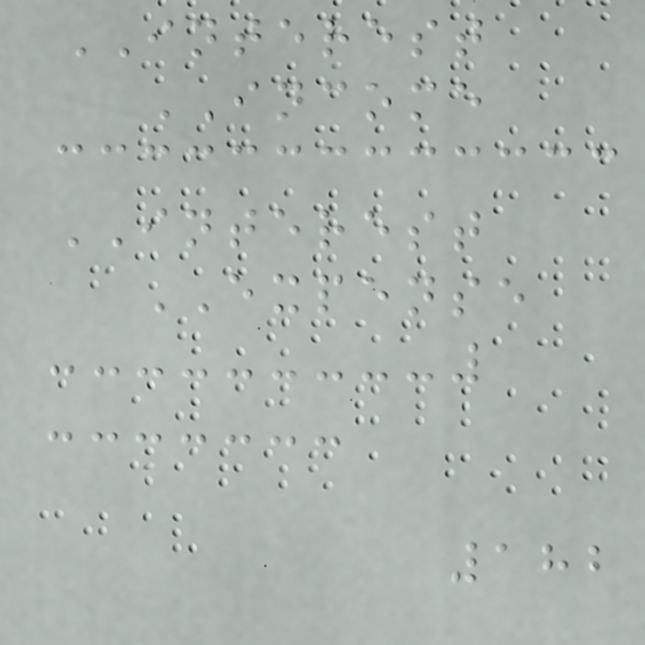INTEREST
INCOME
INTEREST
EXPENSE
182
